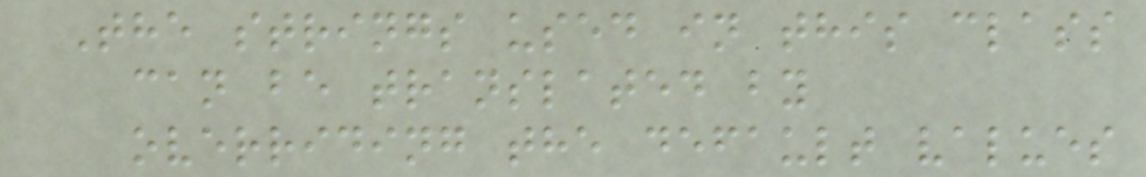The strings used in this class
can be translated by
overriding the default values
